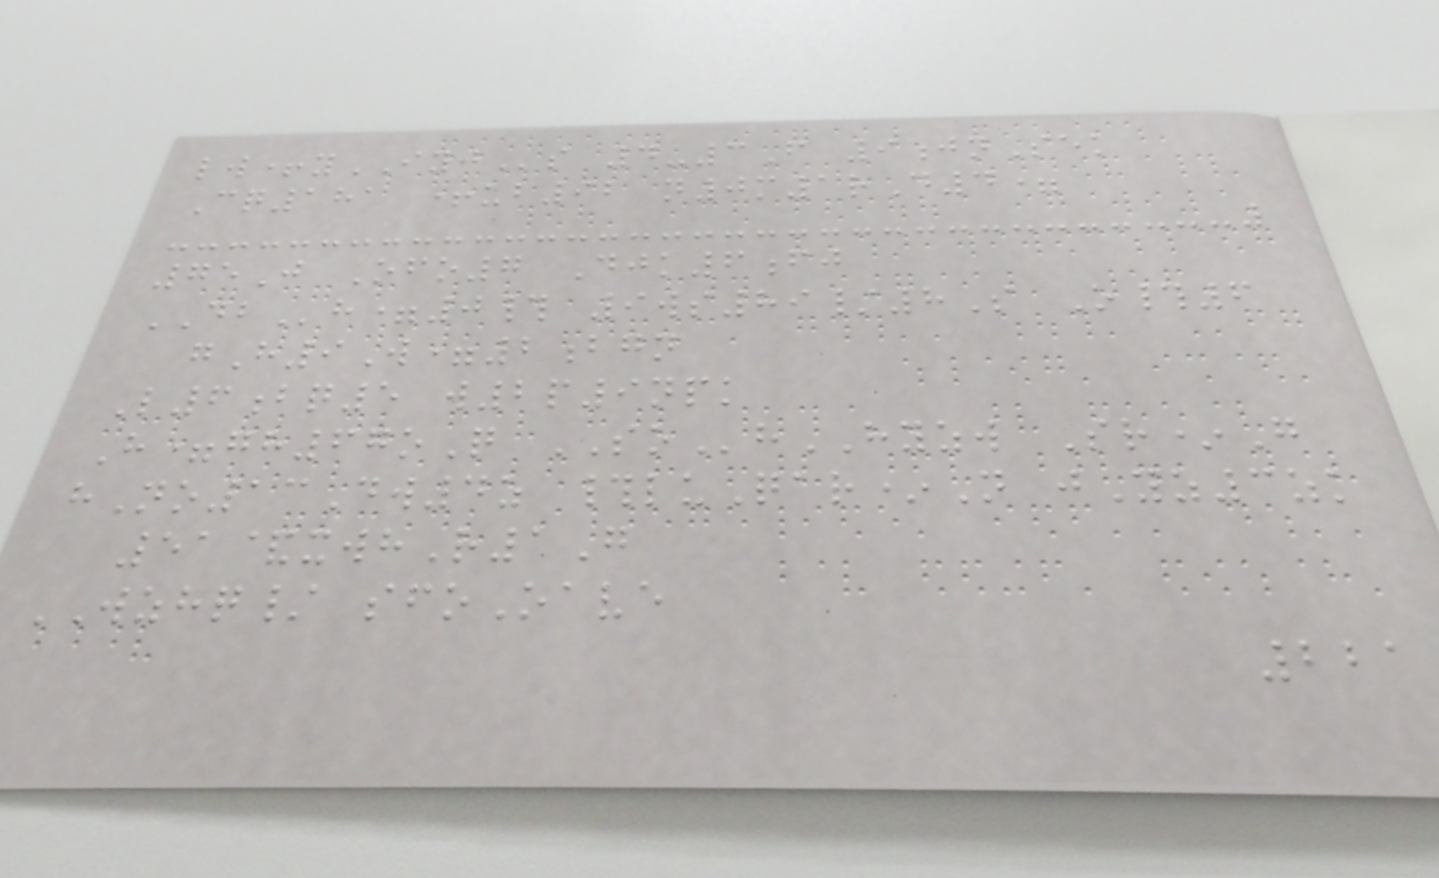lw+yIYJs 4-3F 9jnSek
Cq181 +ub92 n0m1rD4=
75J Ofo7 Djk6fj
DBh=0# 9ws89/8S O#6
gH9W=2bgn
L6bq5 w2p9npk
H=gh67oQ SOhHYZW Sr*G
hNo13Dw4z #luQar*N jYz3zk
51&xwhR1G
WZHQ/ sfoOave
221
